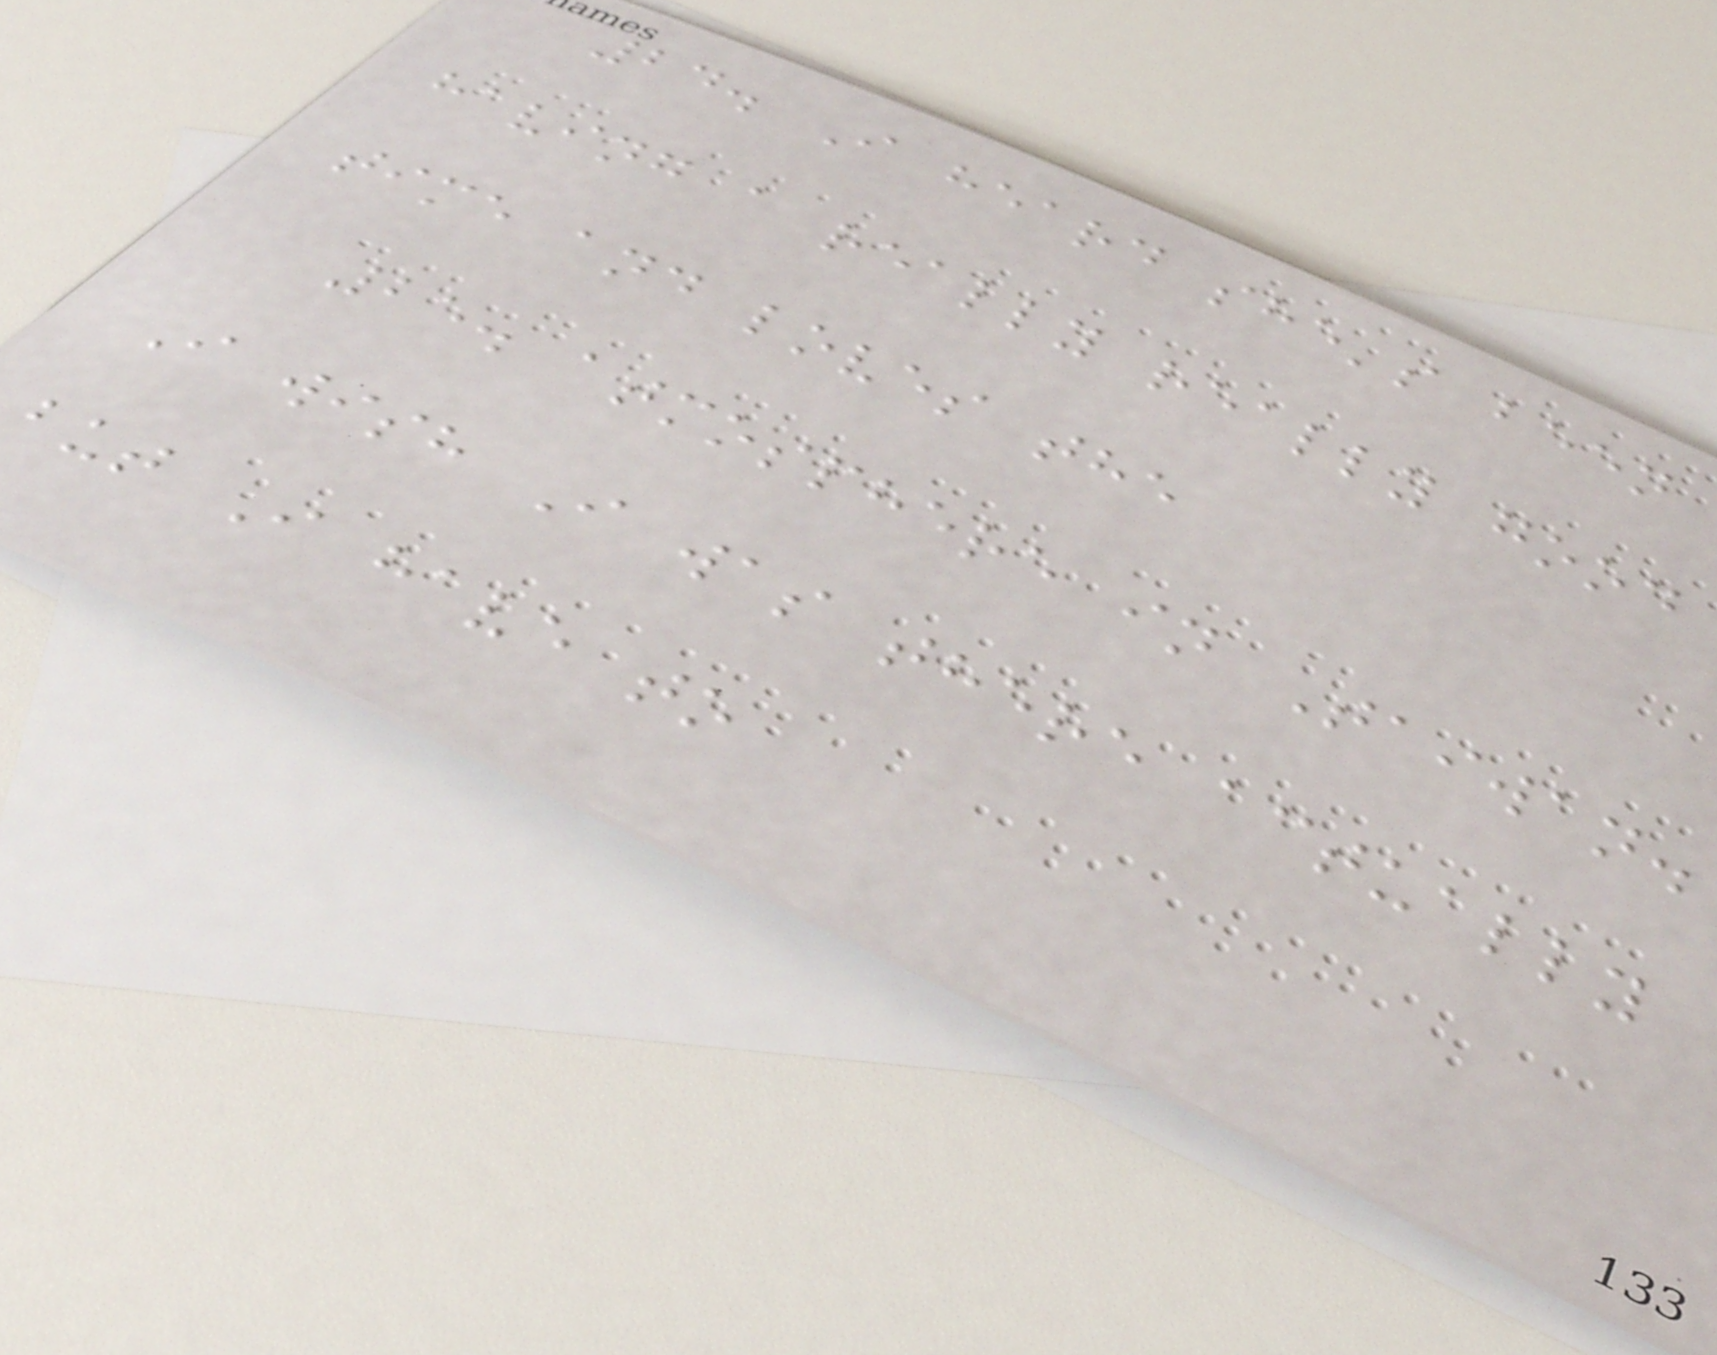24. I heard she's been
having a really really good
time and loves the
25. atmosphere in Taiwan.
I wish I was there actually
but I have to
